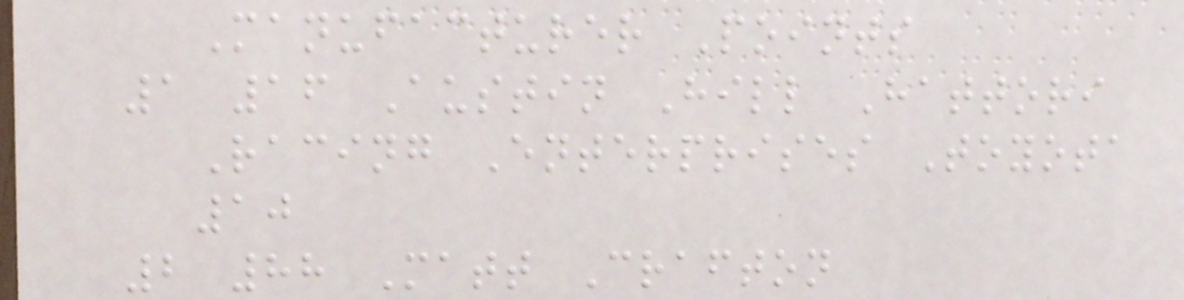Manufacturer Points
1 16 Austin Hill Hattori
Racing Enterprises Toyota
10
2 88 Matt Crafton
